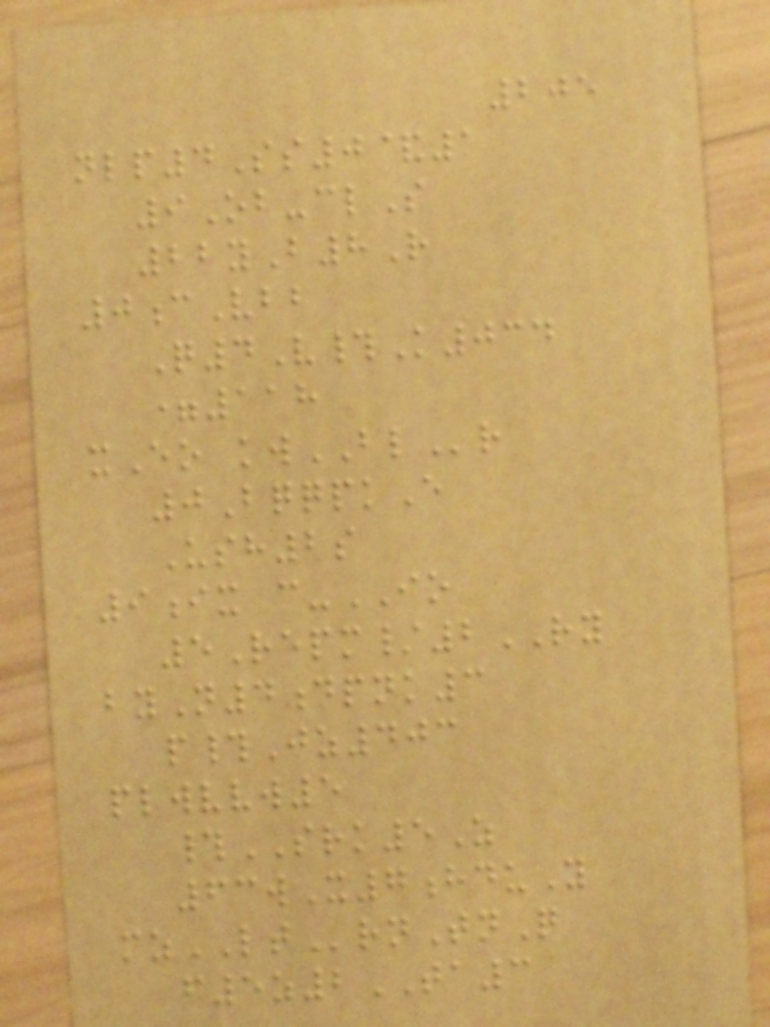205
nlp4Ss0&1
9Ob-clS
22yB8R
0cVbb
Q4V#K034
=118
xEo kwBLr
0BqqpkE
Ush2s
9ix c-IO
5Repm/2RY
byN4dpnk3
p#Jz403
plwvvw5
#SRK5Z
63wX7hduY
mzLTrnTnQ
f5z2TA3
